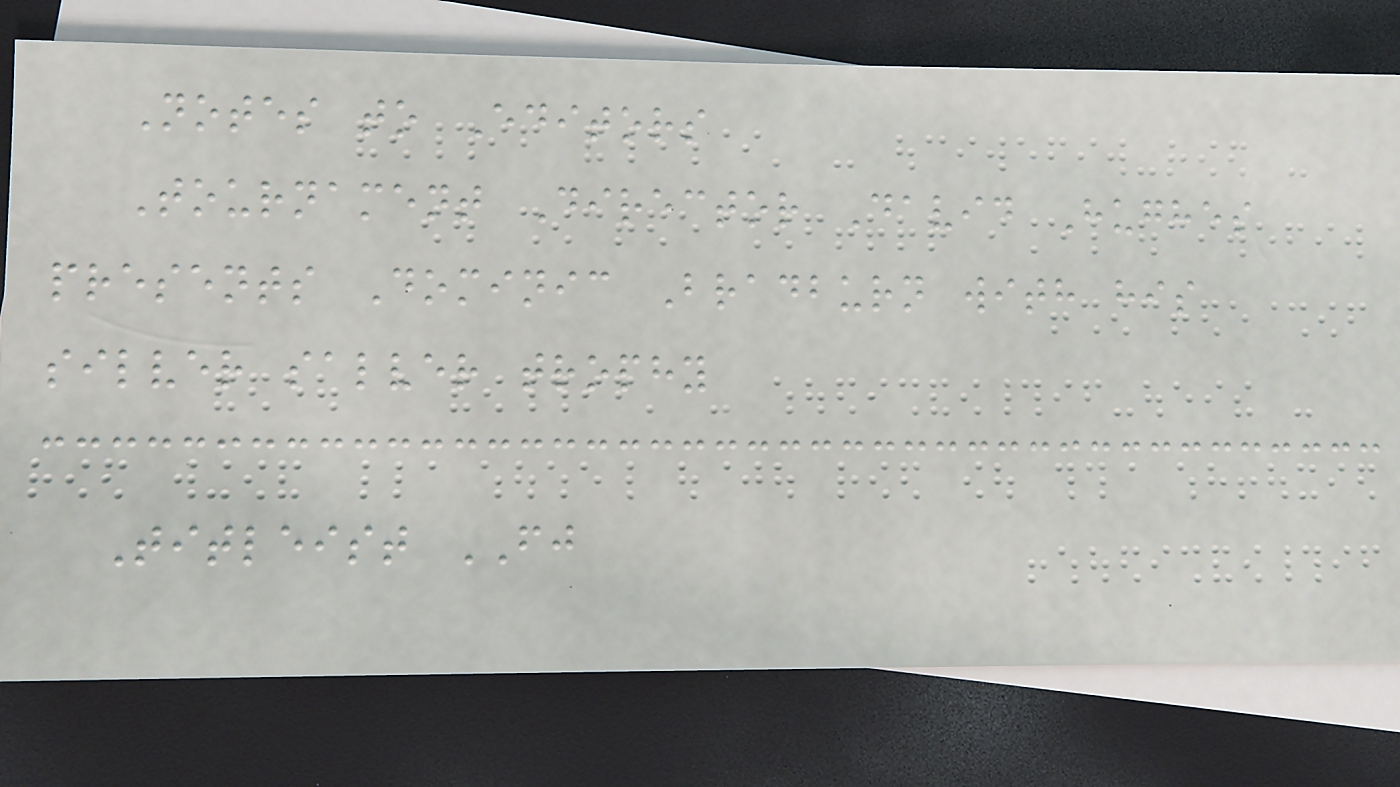Notes to Editors
Tournament Director David Hughes
presents Dominic Bradburn with his
silver salver trophy
Titleist FJ
